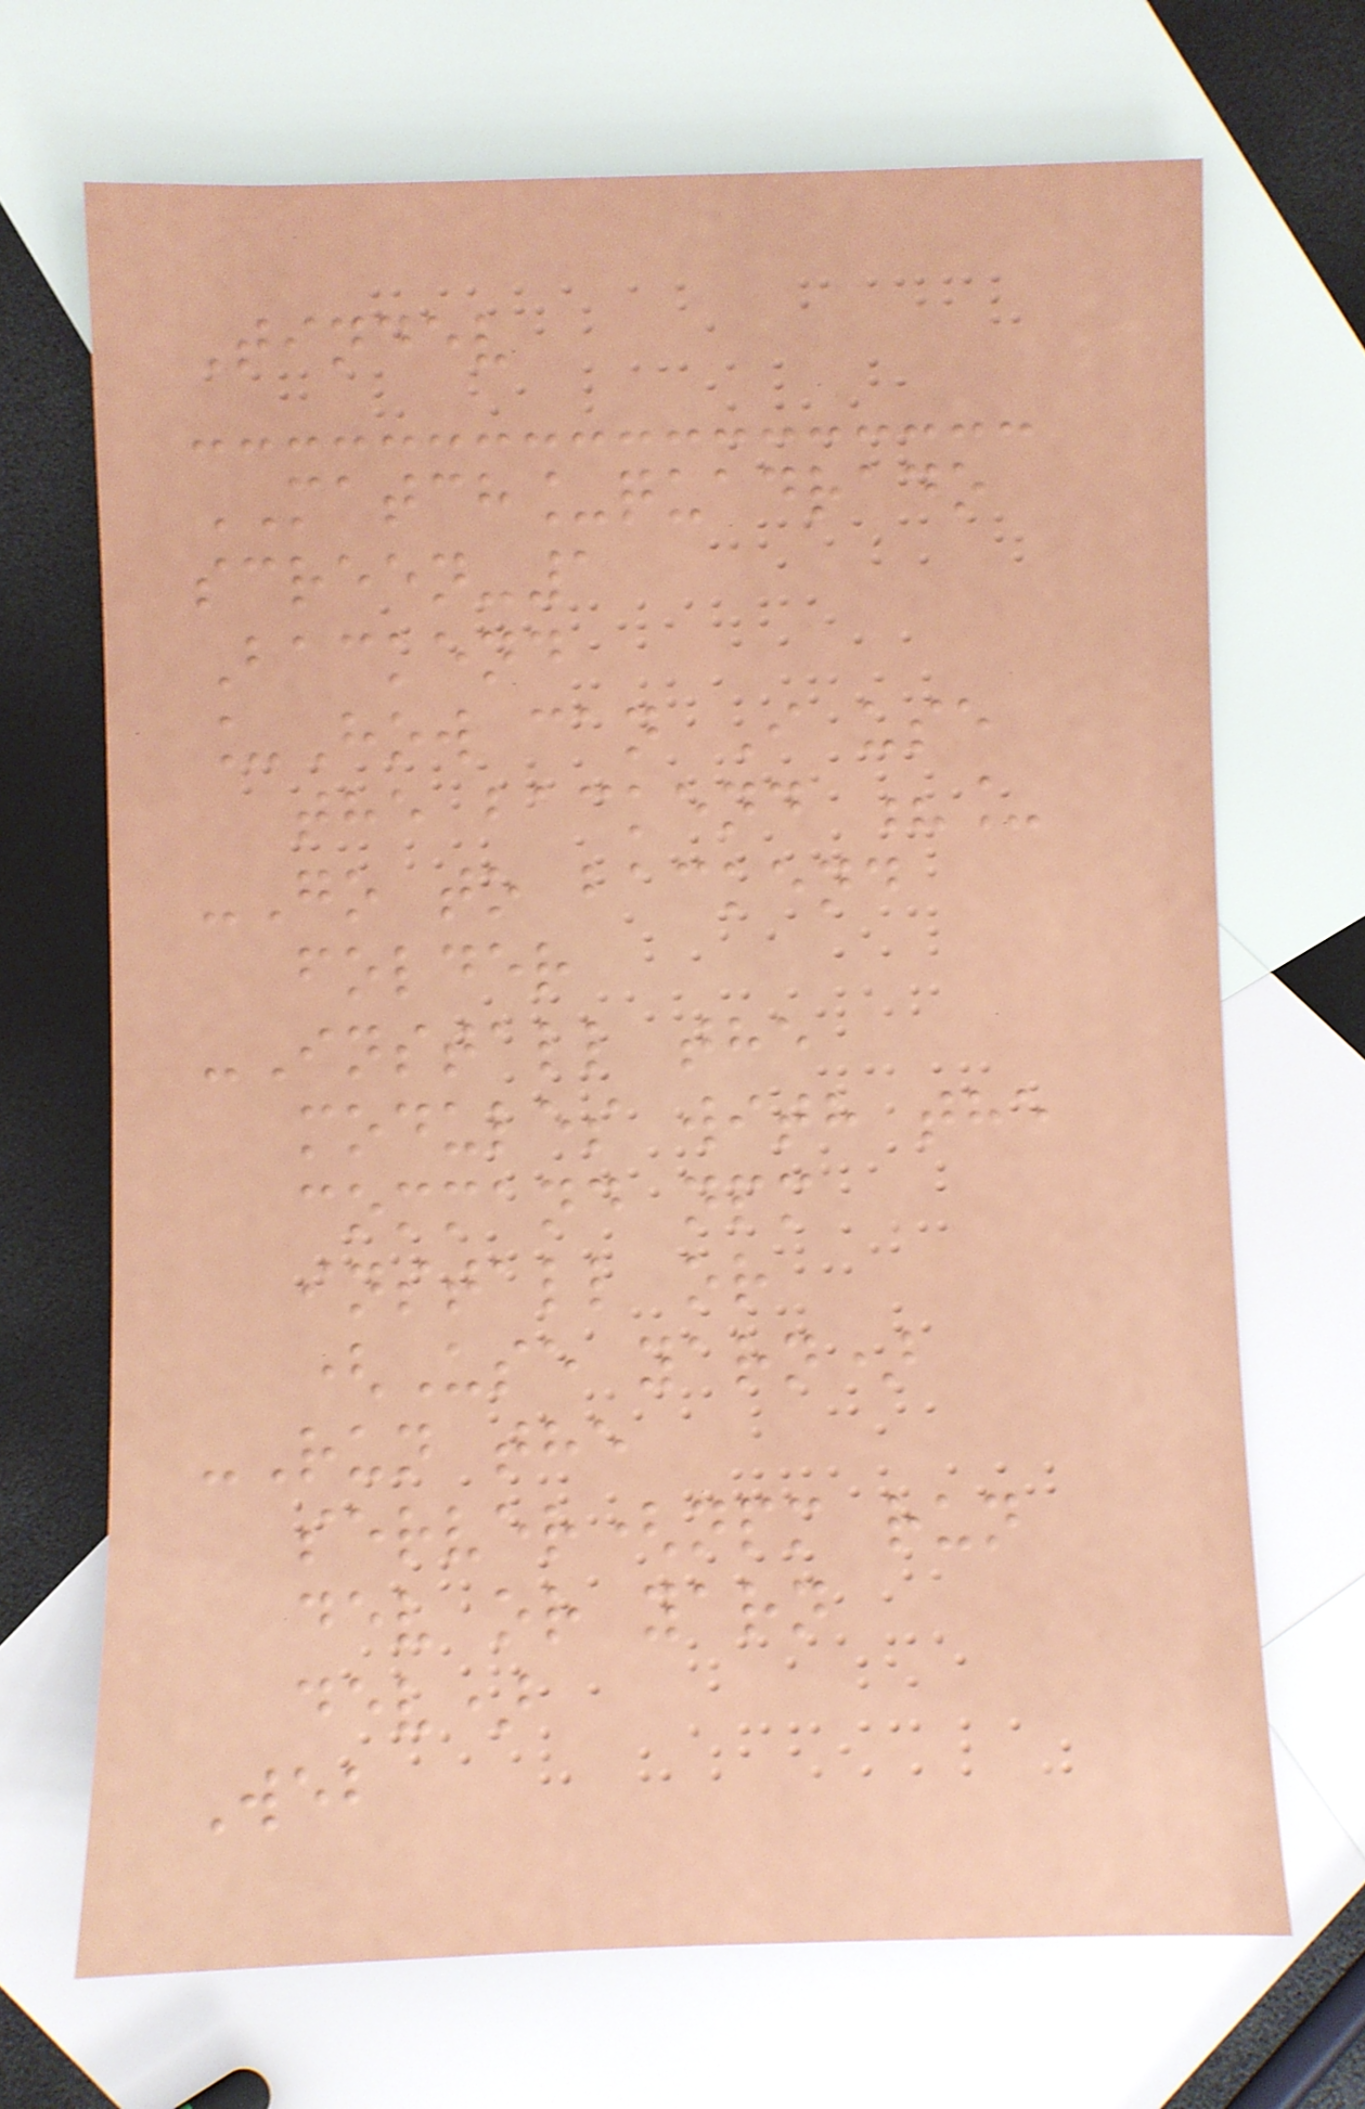Tindev
MATCH_quadrado
screen-1
Backend
_How can I use
the backend ?_
-Go to backend
folder
-Install the
modules with the
command npm
install or
(Use yarn)
-Run the
server(npm run
dev or yarn
dev)
Web
